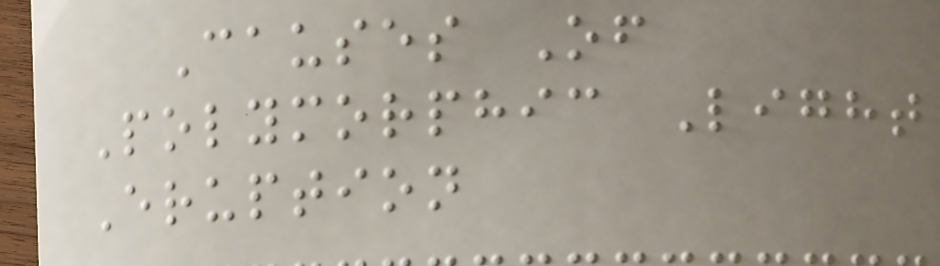Causes Of
Polymorphic Light
Eruption
